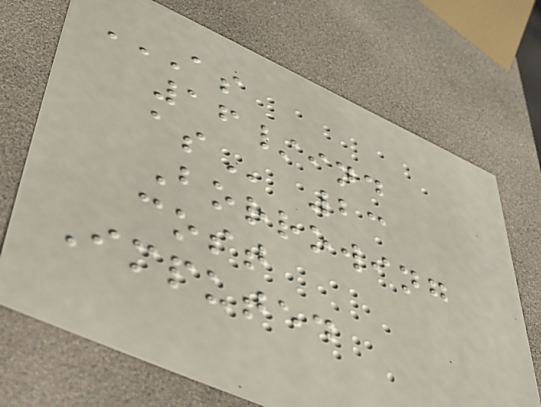AS
16/IND
AS 23
Borrowing
cost
Imputed
